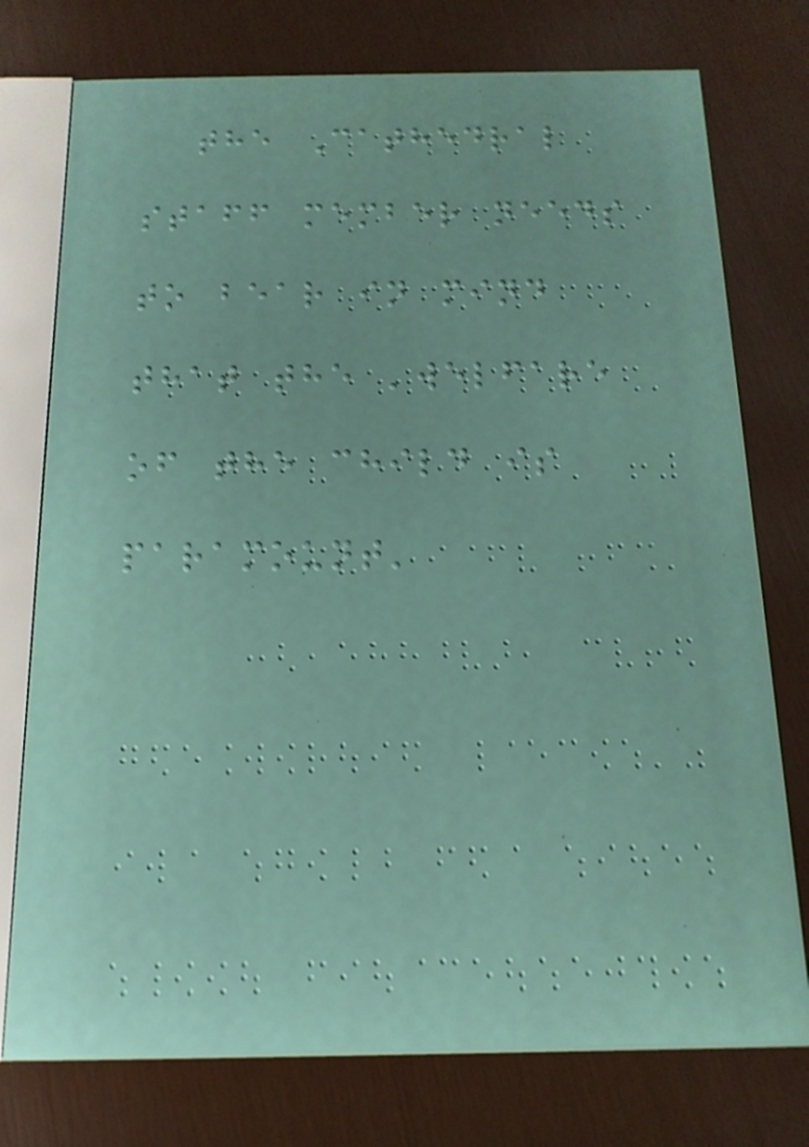the Cathedral
staff member needs
to bear in mind
that the 'welfare
of the child is
paramount'
